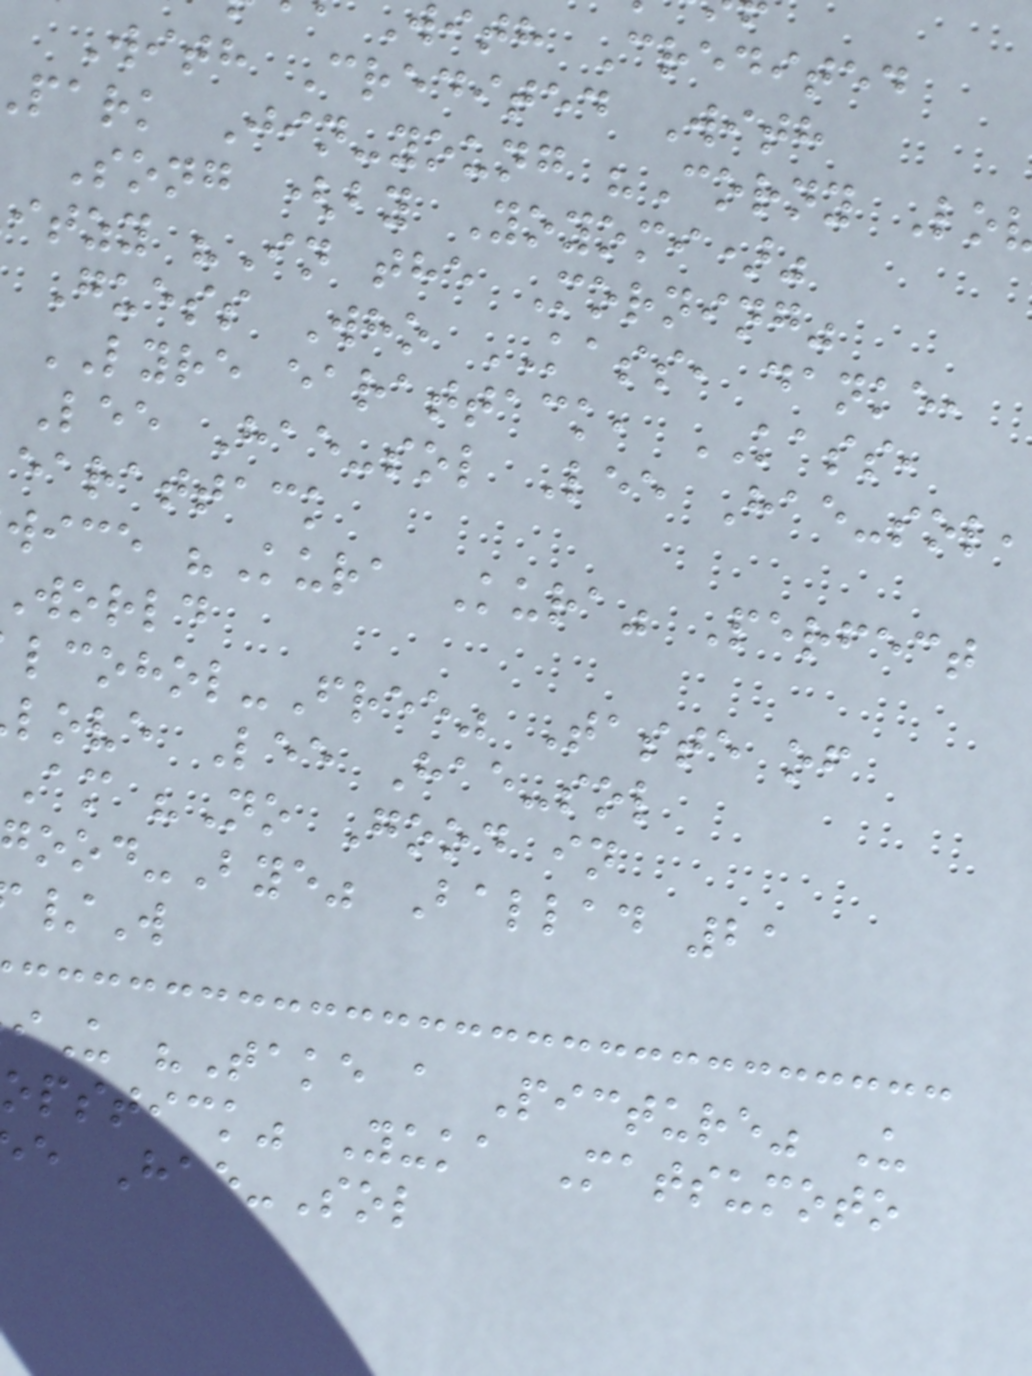with Credited
With Credited With
park Jin-young "Corny Lo
Song (by Yoyomi)"
itzy "In the Morning"
Guess Who KASS, danke,
LYRE earattack, KASS,
Lee Hae-sol Lee Hae-sol,
earattack
wice "Kura Kura" Perfect
world
lcohol-Free" Taste of
love Lee Hae-sol
am "No Good in
ood-Bye" Ballad 21
/W
iU "Take a Picture" U
opstick" Yuka Matsumoto
e Hae-Sol
